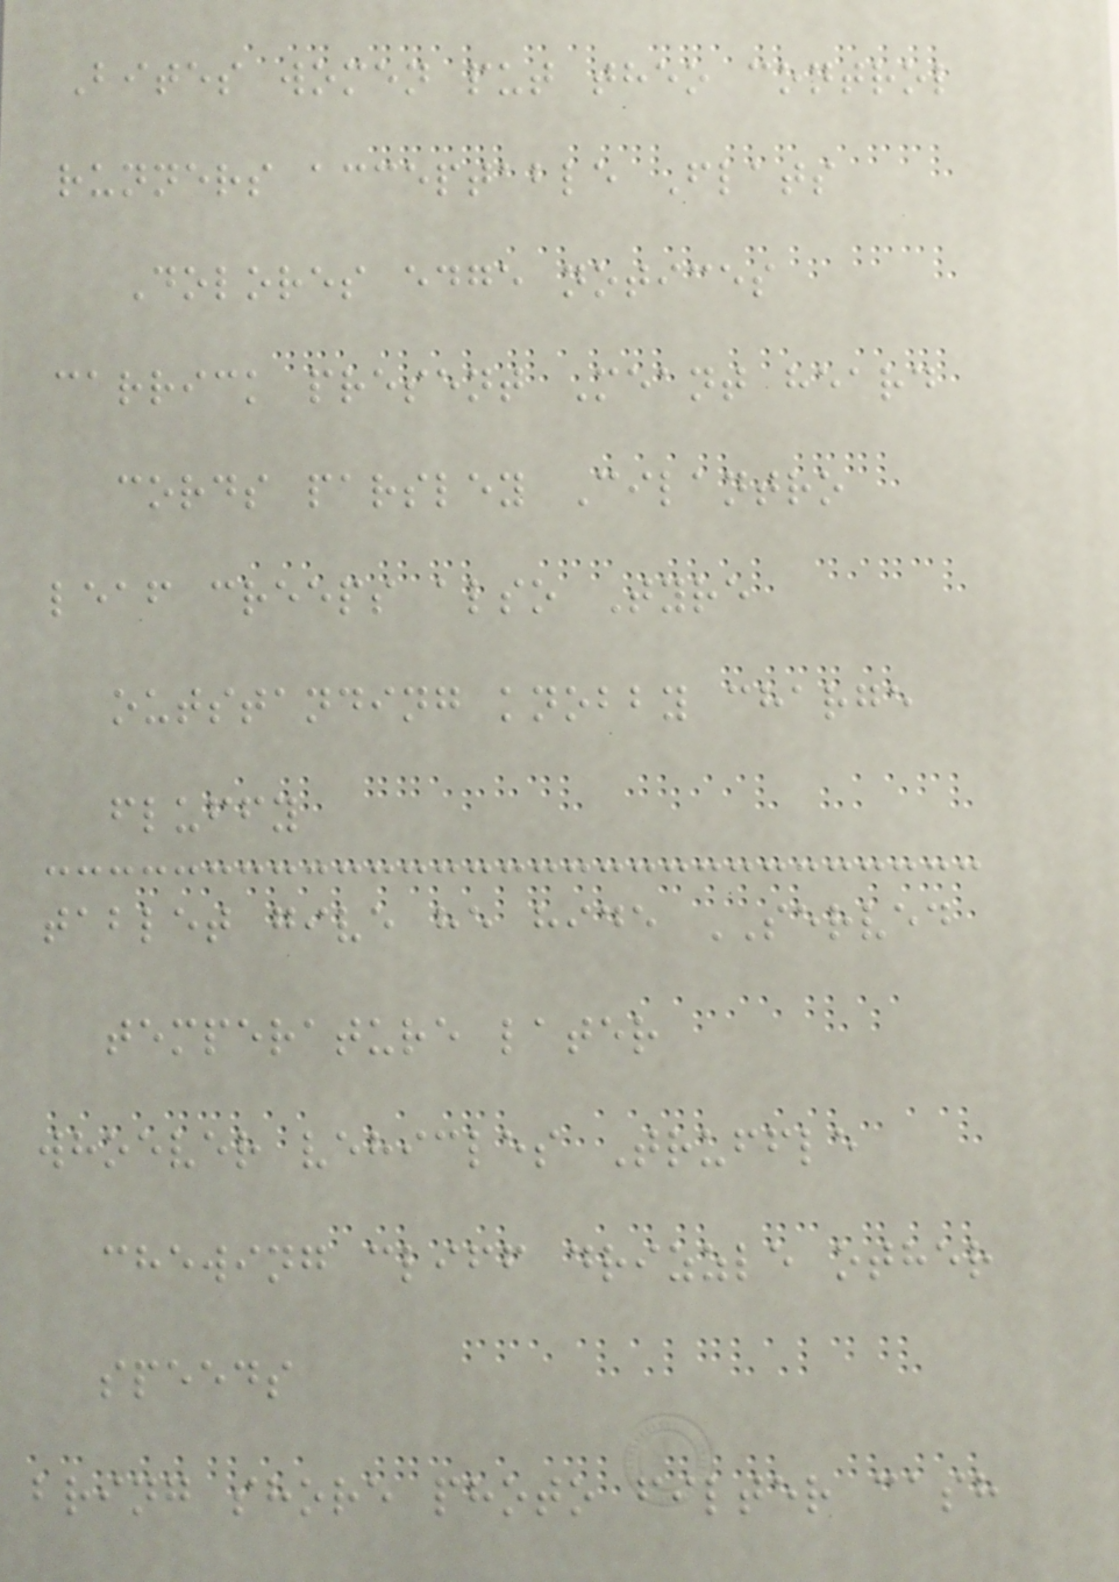Bites women put theo control
runners acceptable Flats
Dolores edge notices
carrick present Meant heard
cords parsley Cilantro
leaf creeps also Tyre
outstanding knobby charge
fluffy
tablet give he hide SERVED
temperature later
whoever vehicles Truffle
chewing cliff drizzle other
speeds
bring shore photo filter cash
